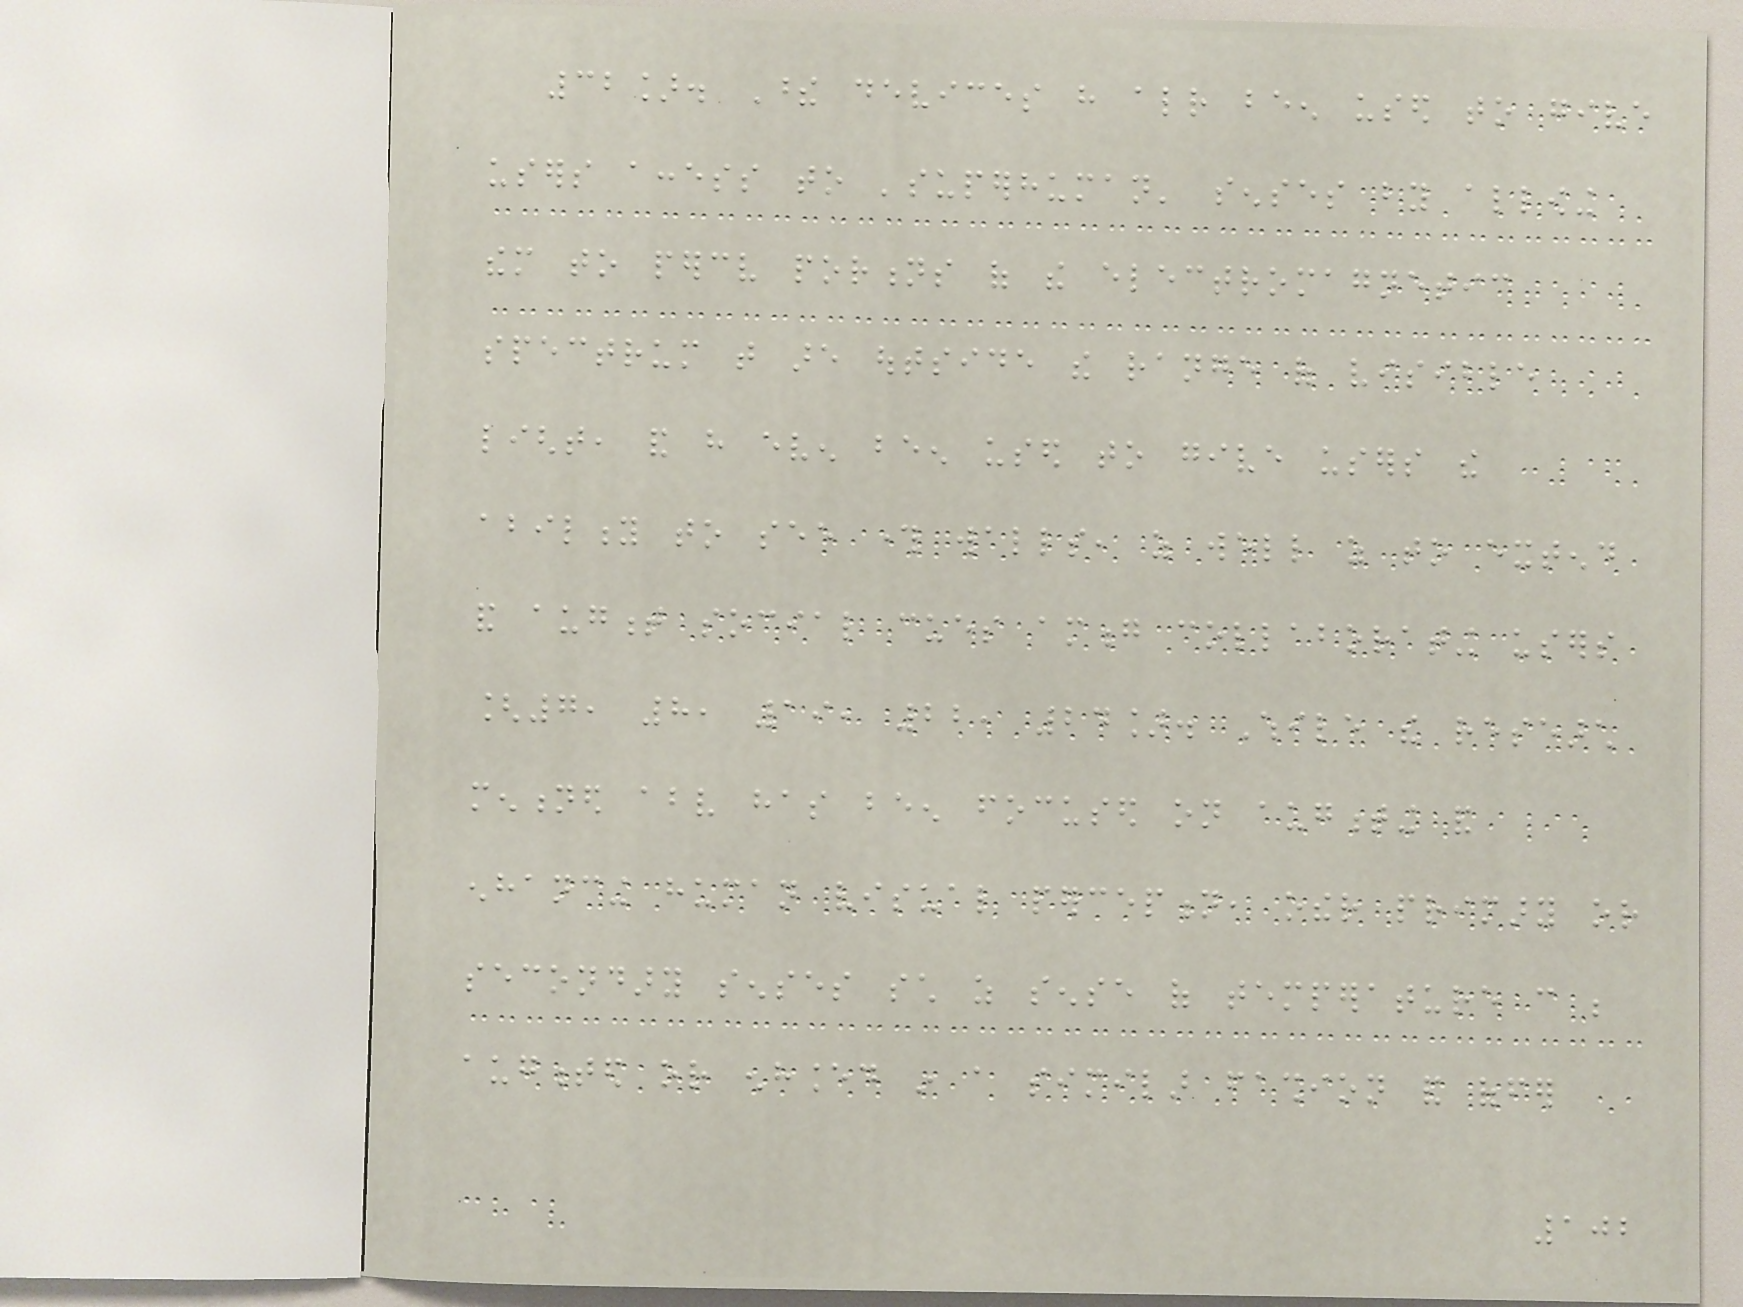32]. These devices have already been used to give
users access to 'superhuman' senses by allowing
them to perceive portions of the electromagnetic
spectrum that are outside the range of visible
light, and have even been used to give users the
ability to see through walls, as well as to extend
and augment social cues among collaborating users
[7, 8, 19, 22, 24]. While the research
mentioned above has been focused on augmenting and
enhancing human visual perception, other primary or
secondary senses such as sense of temperature can be
augmented or enhanced in a similar fashion and offer
102
